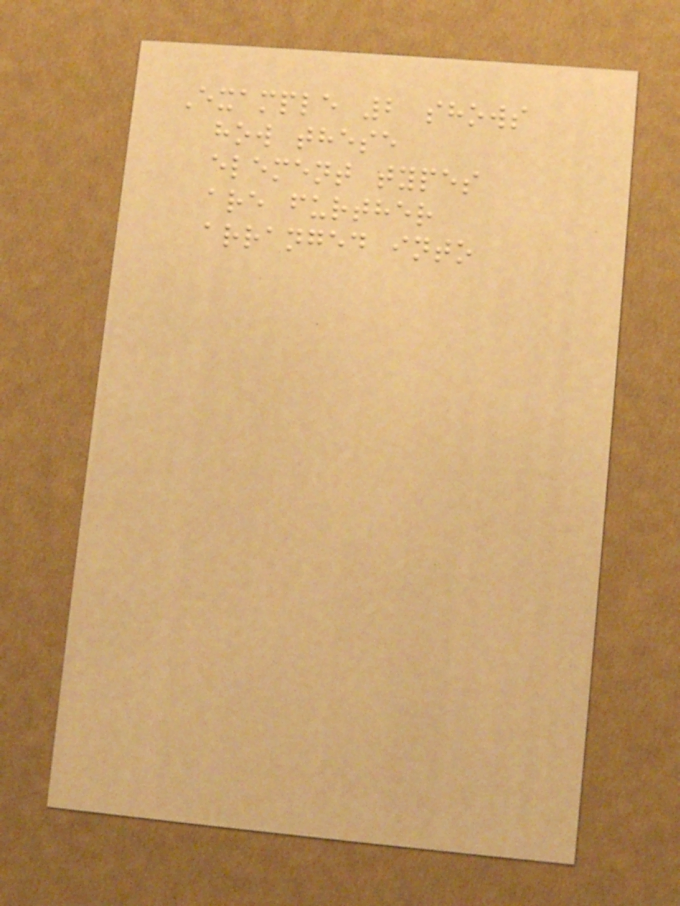Example 2 shows
how these
element types
are further
arranged into
